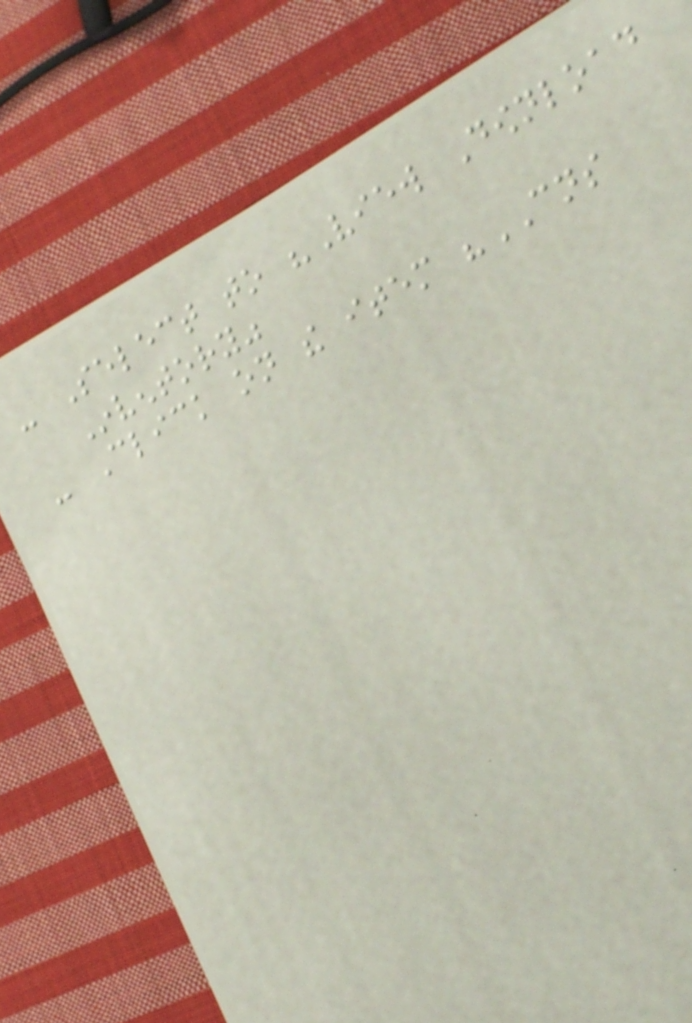- Select to "View Download
Inventory"
- Click on the item "CNS
